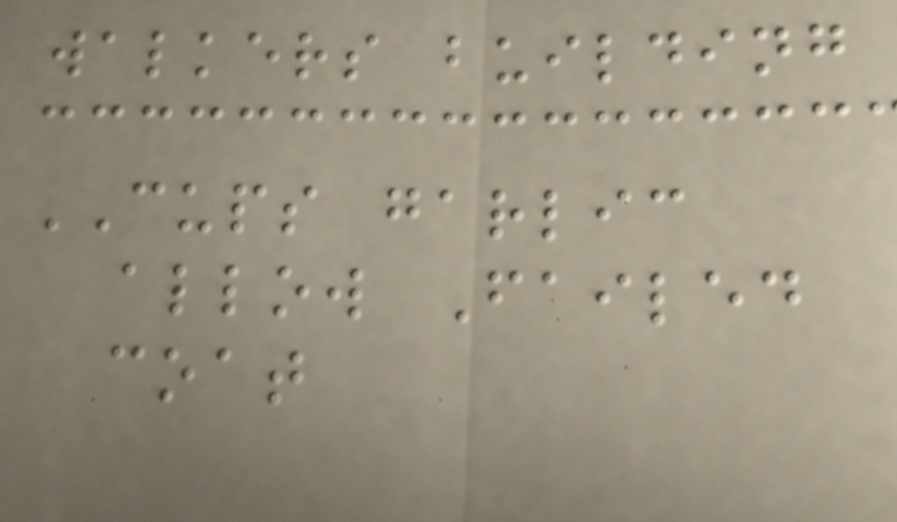walkers building
CUPS garlic
allow Failed
coat
